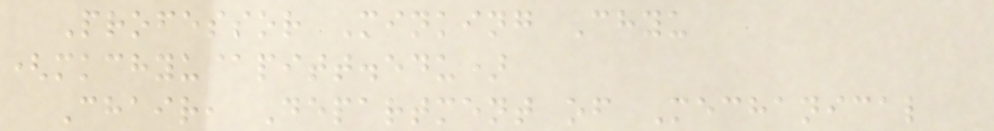Professor Minking Chyu
(mkchyu@pitt.edu)
Chair, Department of Mechanical
